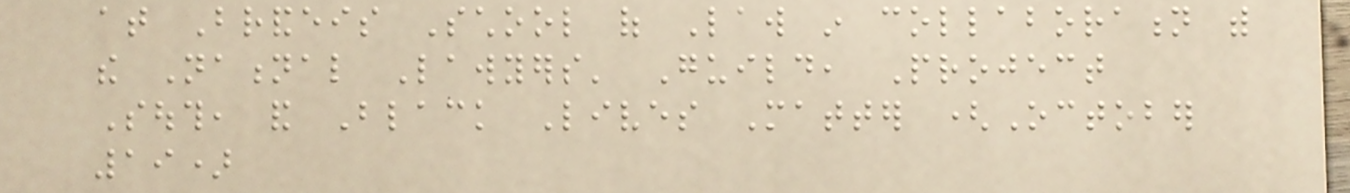at Brandeis School of Law in collaboration with
the National Lawyers' Guild, Project
South, and Black Lives Matter (October
19)
